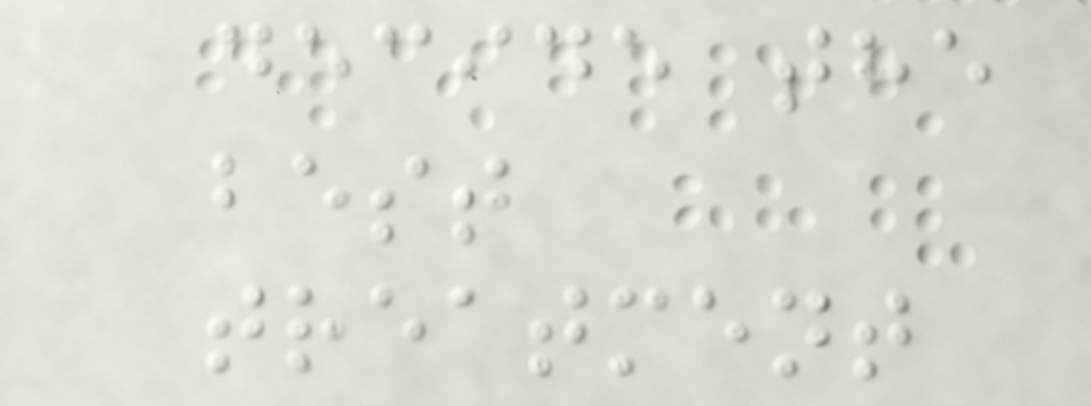decide the
best
treatment
